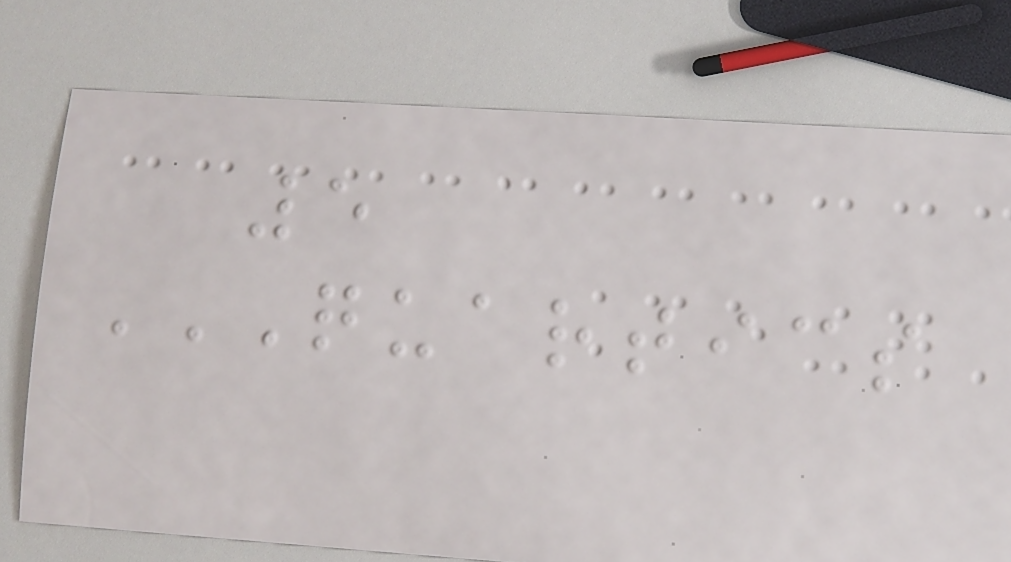5
QUARTICS
